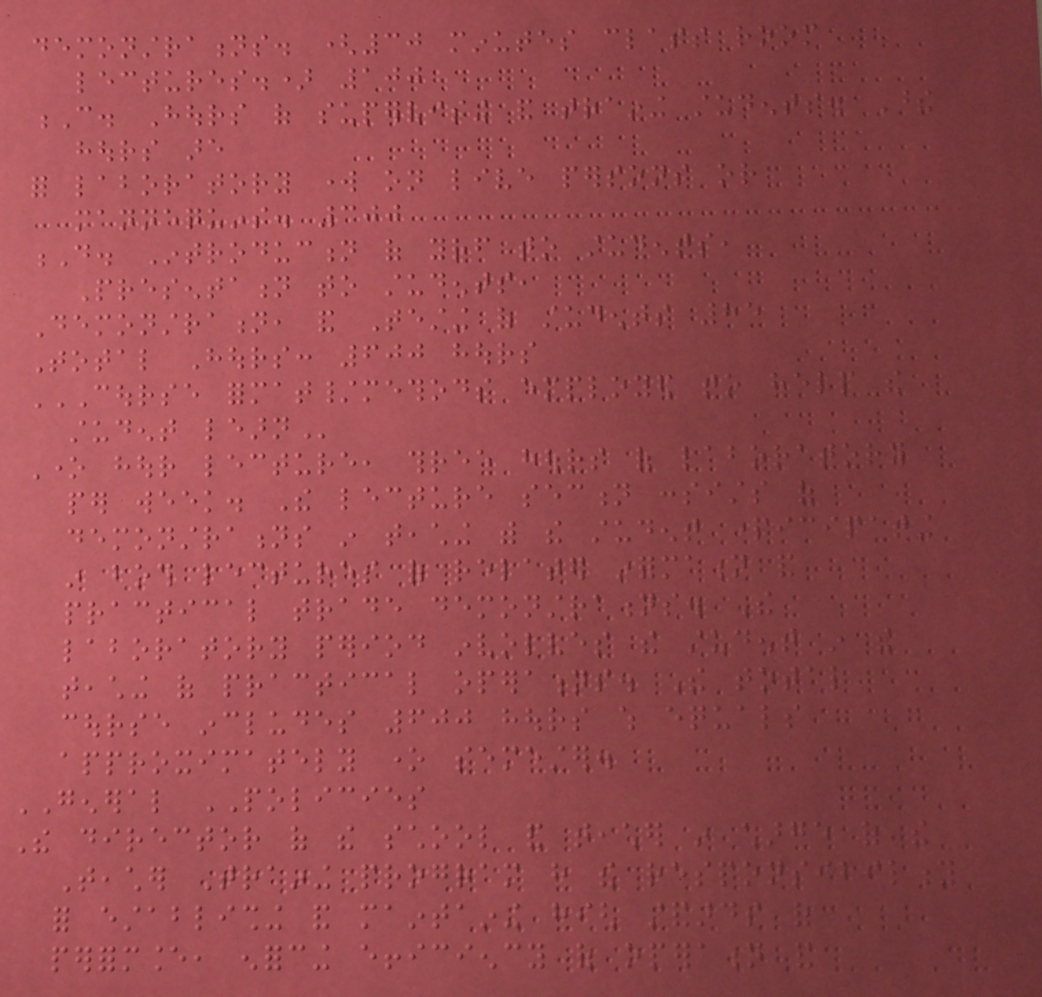demonstrations. (30 minutes class room
lectures.) 100
C. Hours of supervising and training students. These
hours are
for laboratory work on live persons or
mannequins. 300
D. Introduction of yourself to students,
Presentation to students,
Demonstration, and Testing of students 85
Total Hours: 600 hours
COURSE FORMAT/METHODS EMPLOYED TO HELP THE
STUDENT LEARN
One hour lecture, three hours of laboratory
per week. The lecture section consists of
demonstrations in teaching with the student participating
in both lectures of related information and
practical trade demonstrations. The
laboratory period involves the student in the
teaching of practical operations. The total
course includes 600 hours which equals
approximately one semester.
GENERAL POLICIES
The director of the school and teacher in charge of the
Teacher Training program have the responsibility
for establishing and maintaining high standards of
performance, enforcing efficiency of operation and
